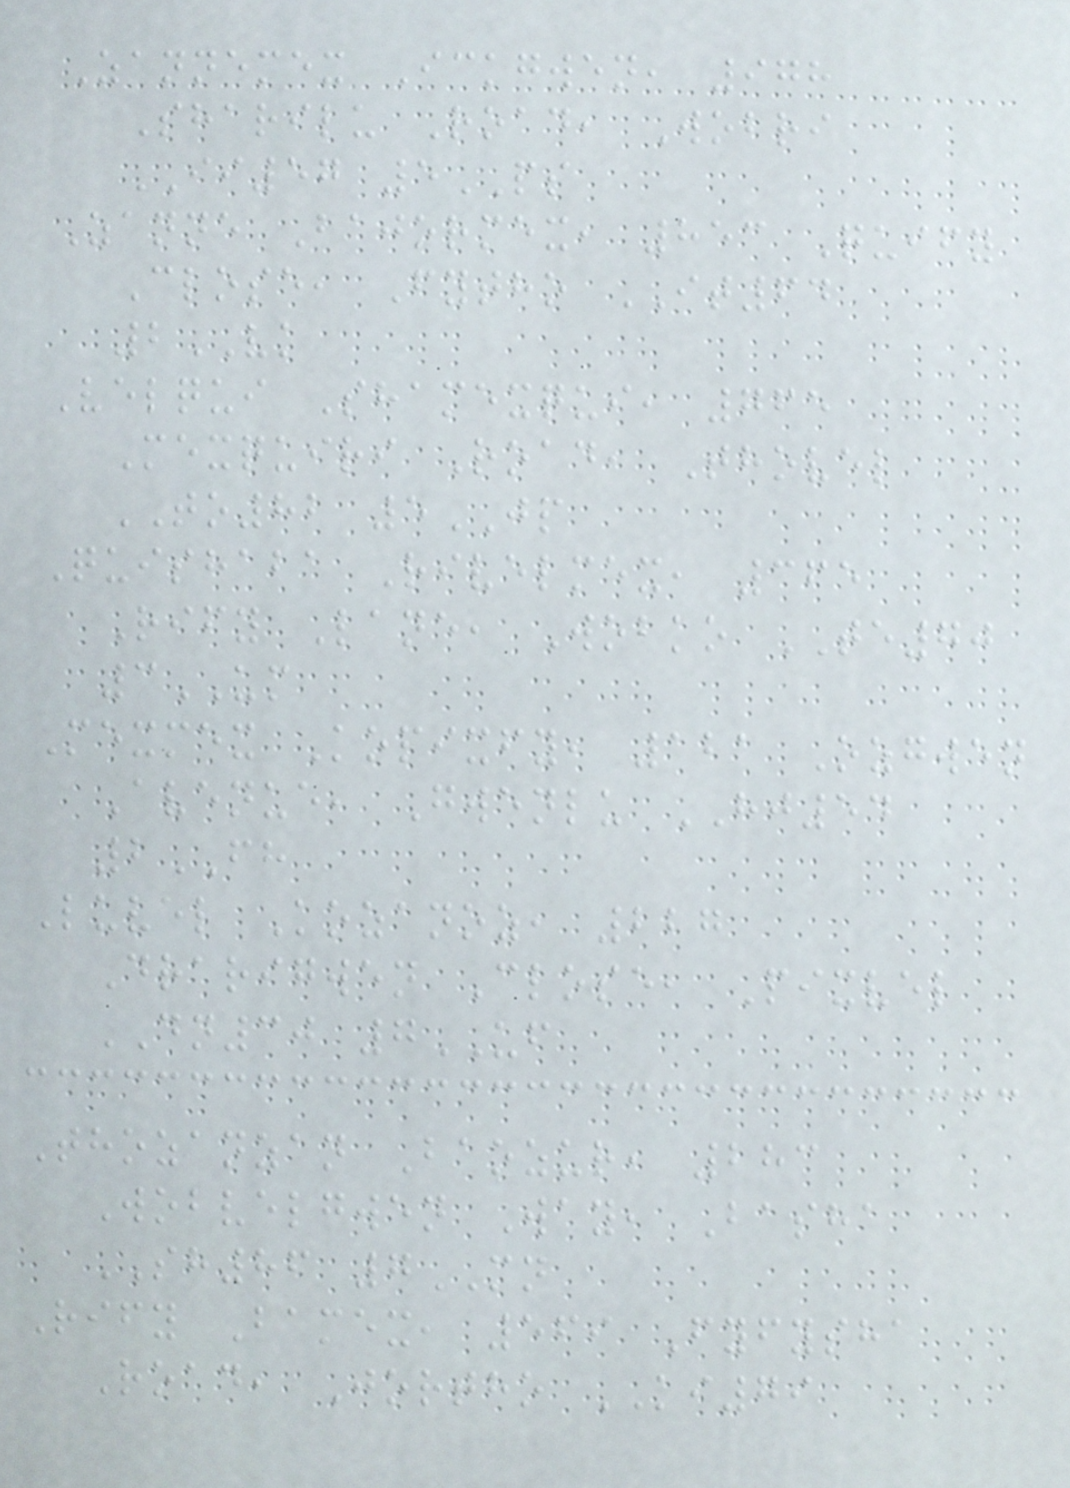Zannemex Ickgwen, 978
Sharilu Road, Wobri
II57 5PS
Zanne Bajormex, 853 Quify
Close, Fytho IT64
2VK
Velqui Shamexqui, 765
Mexquiri Road, Thovel
TO82 5JP
Quishaba Rivelmex, 365
Rify Lane, Wobko TE70
3UM
Mexmex Kopixfy, 121 Ozgwen
Avenue, Gwenlu HJ54
2FH
Luvel Kozanoz, 227
Drarigwen Close, Pixvel
DN30 7UF
Thozanzan Baozur, 283
Wobvelgwen Way, Basha
SH86 7MN
Rify Bamex, 569 Fyfysha
Road, Jortho KI79
